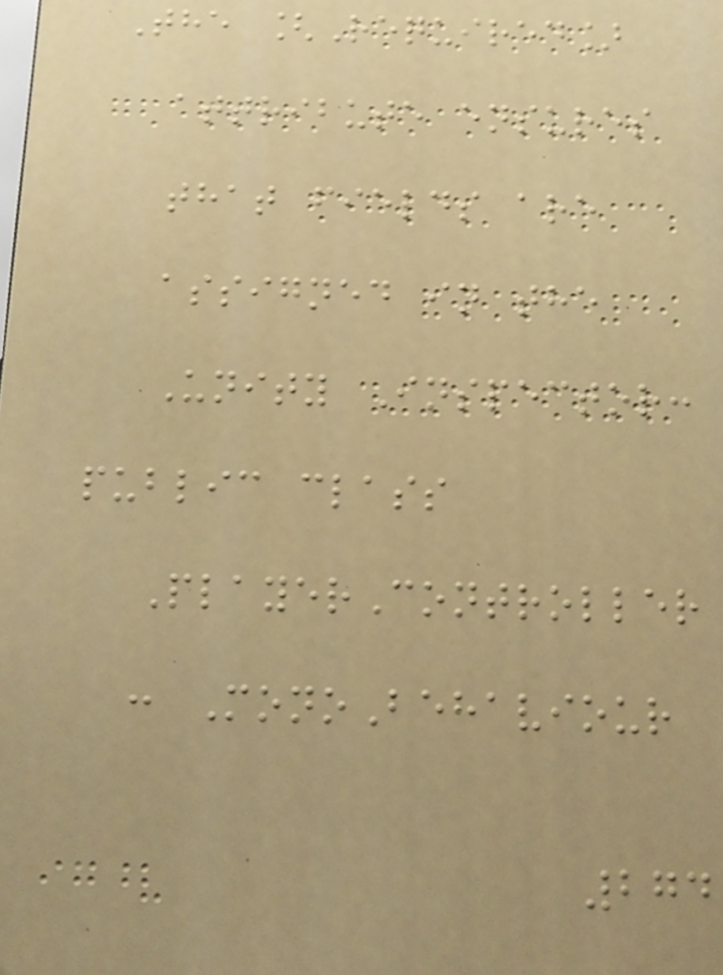The [Required]
attribute ensures
that fields are
assigned in the
Unity Inspector:
public class
PlayerController
: MonoBehaviour
274
